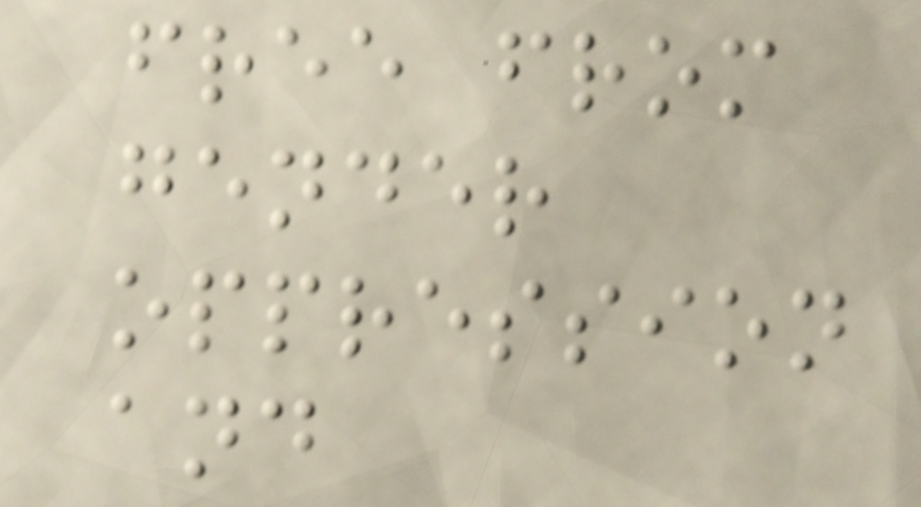free from
gender
oppression
and
